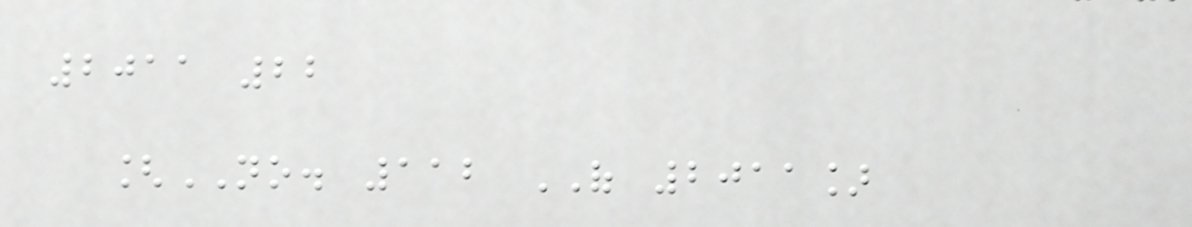2011 22
[NO. 112 OF 2011]
